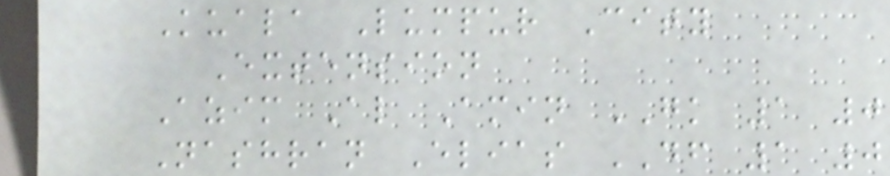Kuala Lumpur City
Extension
Azim Al Amin GK 1 0
Nashran Elias DF 1 0
